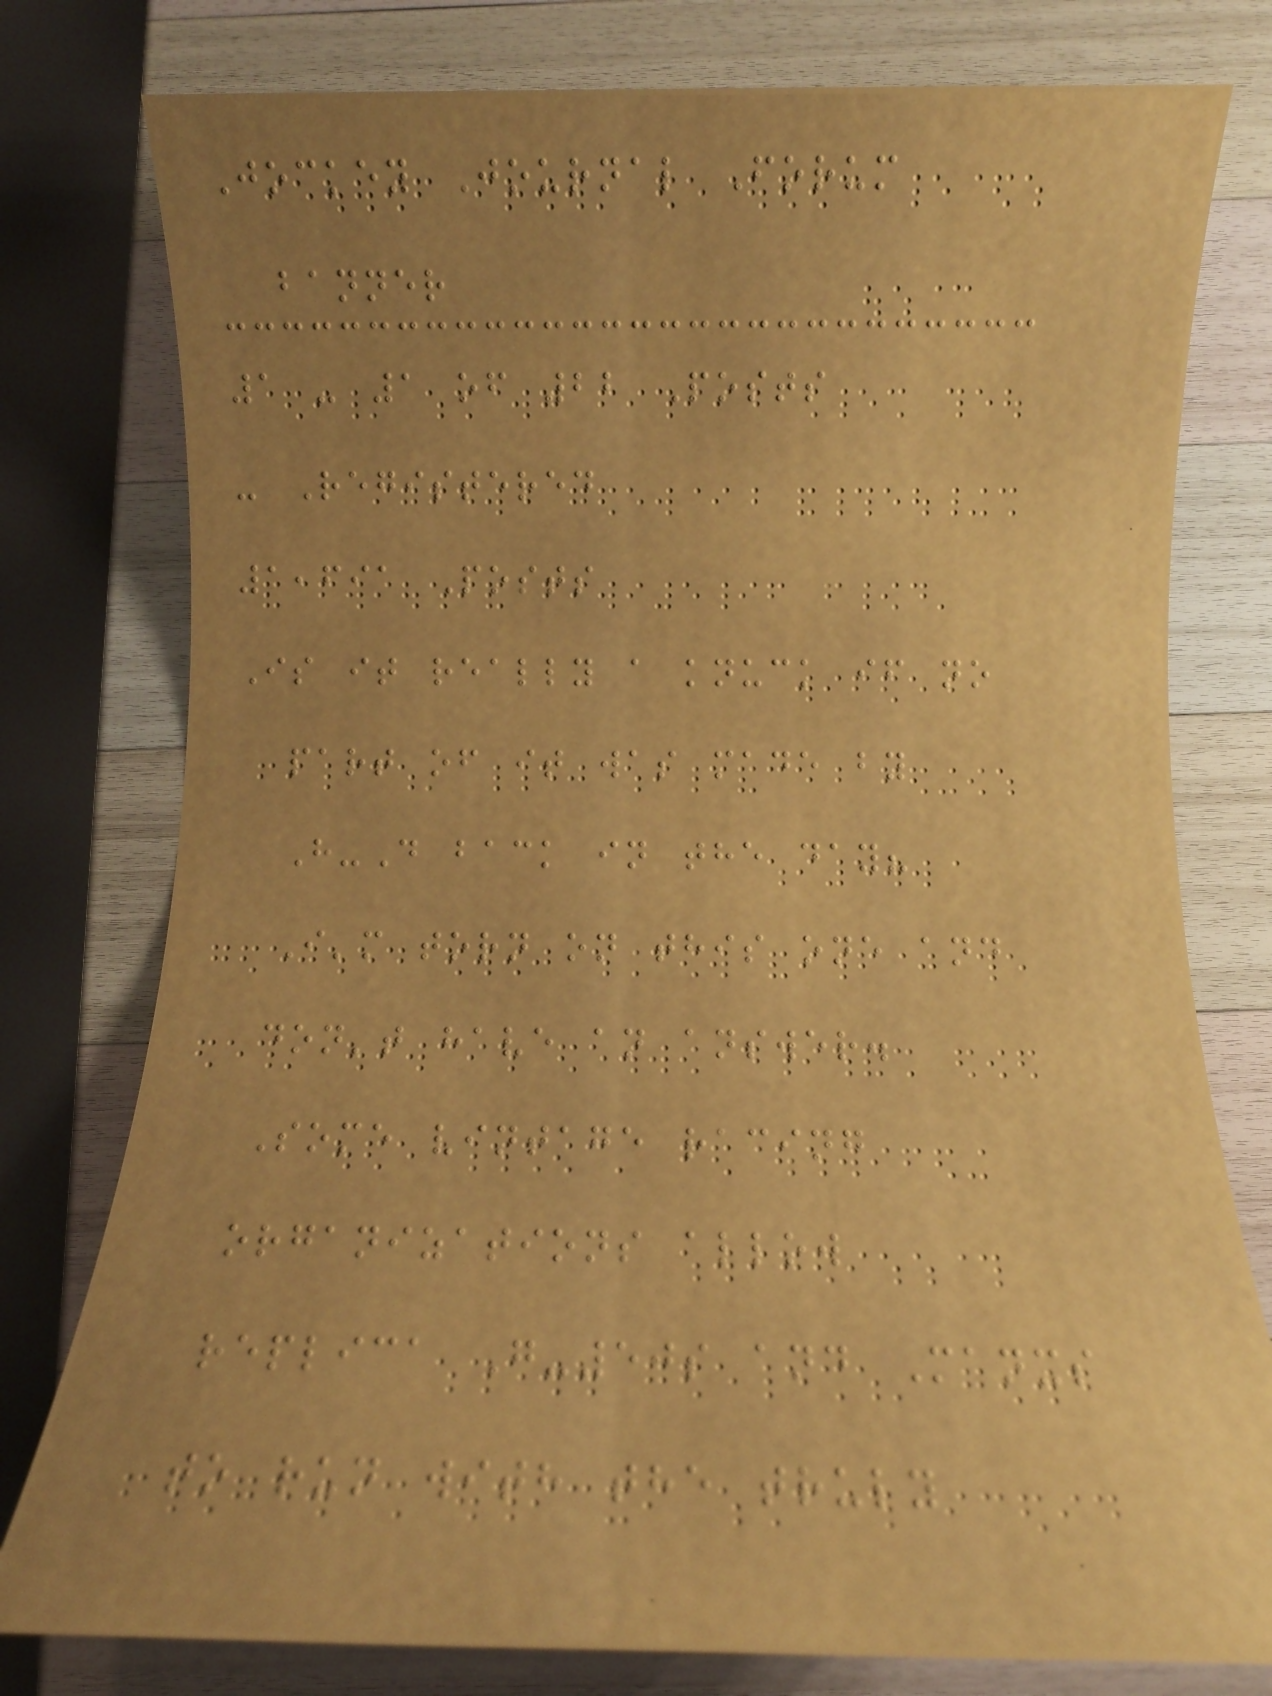Jockey Journal Forum
banner
1 - 1 of 22 Posts
- Registered
1,691 Posts
Is it really a knuck if no
part of it was made by
H-D back in the day?
I'm torn on this one and
don't have an answer.
Some vintage racing
organizations allow
replica G-50s and Manxs
to run with the truly
